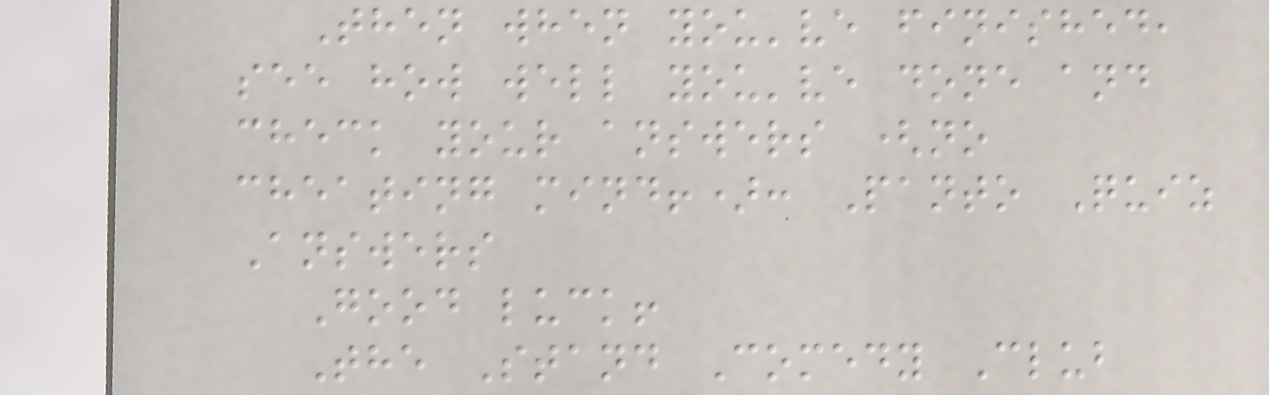Then when you've finished,
see how well you've done and
check your answers (no
cheating mind!): Panto Quiz
Answers
Good luck!
The Stand Comedy Club
